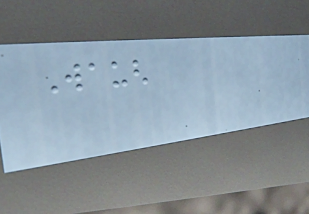Waugh
